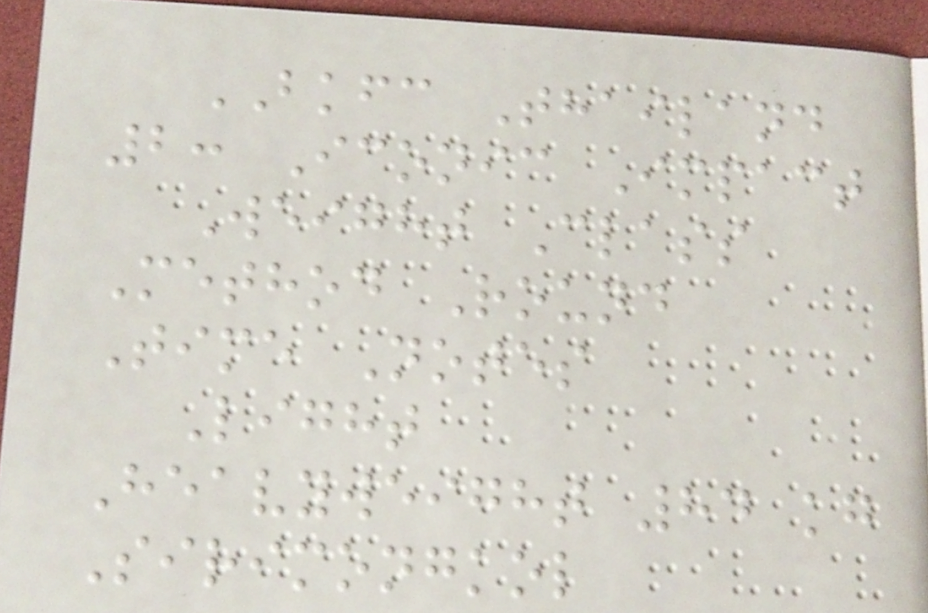BKFC Thailand
2: Iconic Impact
Weight Class
Method Round
Time Notes
Light
Heavyweight 84 kg
Sirimongkol
